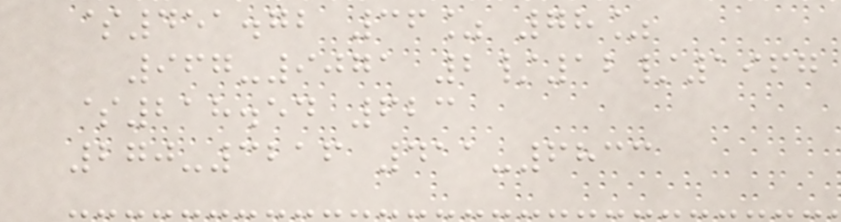$451.72 36% 78%
967-9071 2/12/1967
$218.54 623
270-3216 411-6833
